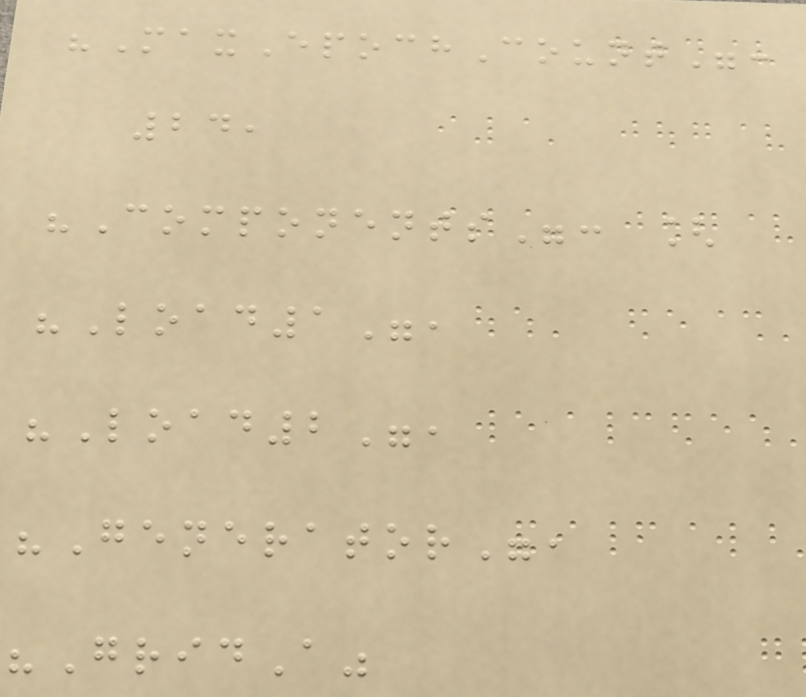"MaxEpochCount":
24,
"Components": [
"Load1",
"Load2",
"Generator",
"GridA"
